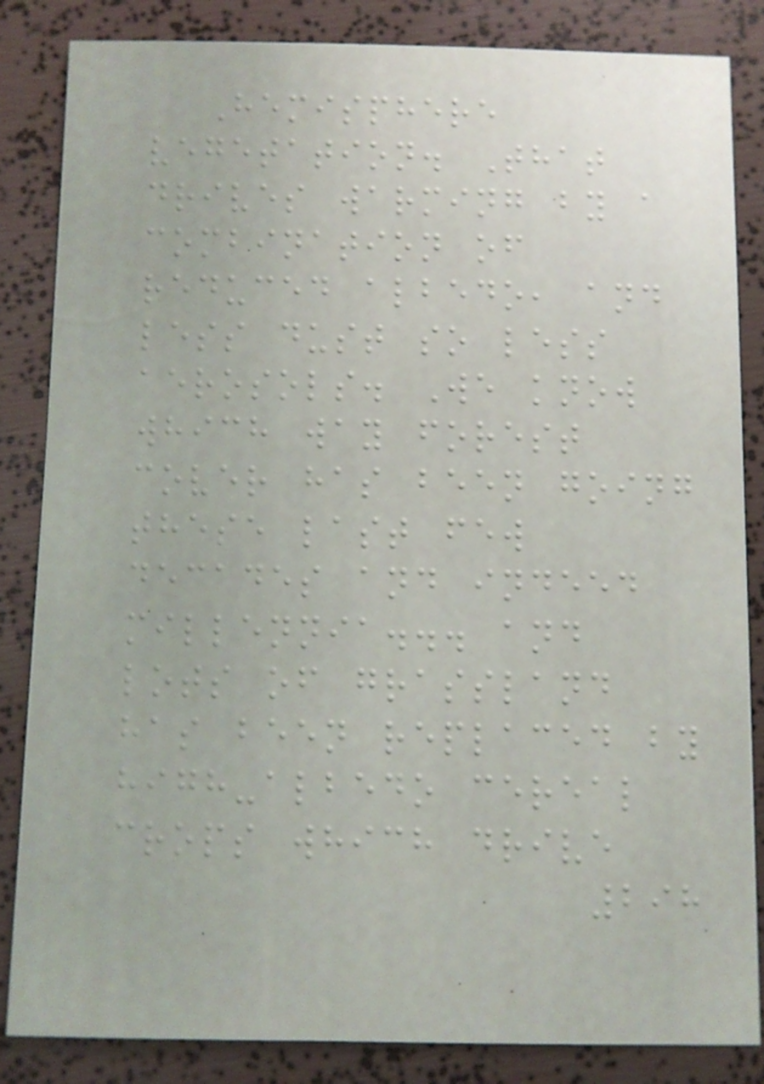Hemisphere
vegetation. That
drives warming by a
combination of
reduced albedo, and
less dust so less
aerosols. We know
which way forest
cover has been going
these last few
decades and indeed
millennia... and
lots of grassland
has been replaced by
high-albedo cereal
crops which drive
298
